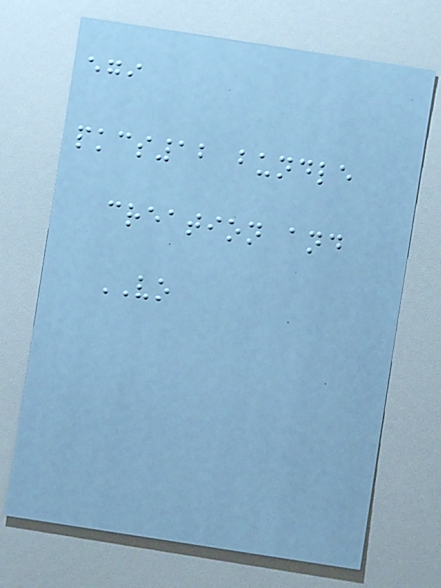egi
pkcs12 bundle
creation and
VO
